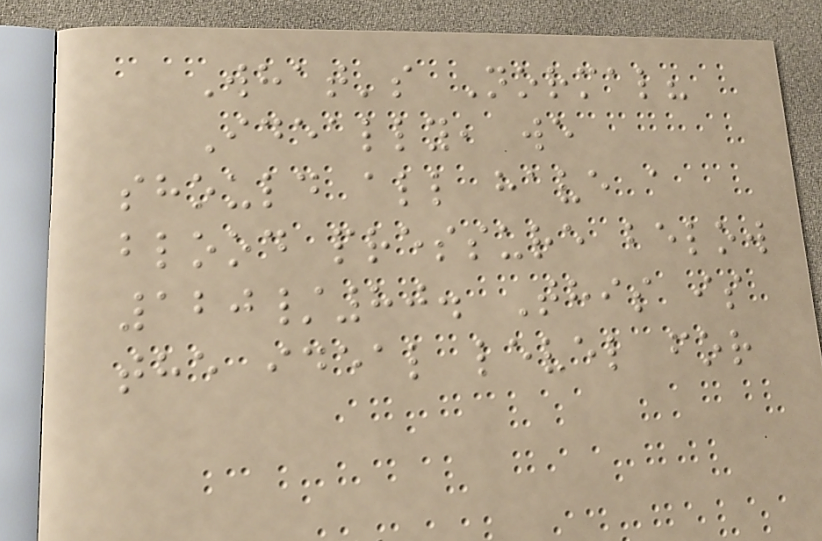What's Normal?
Ideally, we
should all have a
blood pressure below
120/80. This is
the ideal level for
